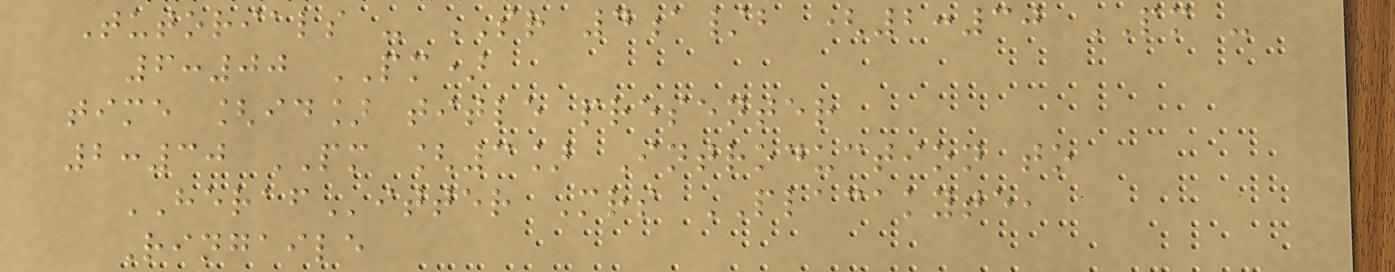Tutorials - SR 4a/b (2:30 PM -
6:00 PM)
time [id] title presenter
2:30 PM [3] Introduction to
HERAFitter Mrs PLACAKYTE,
Ringaile
